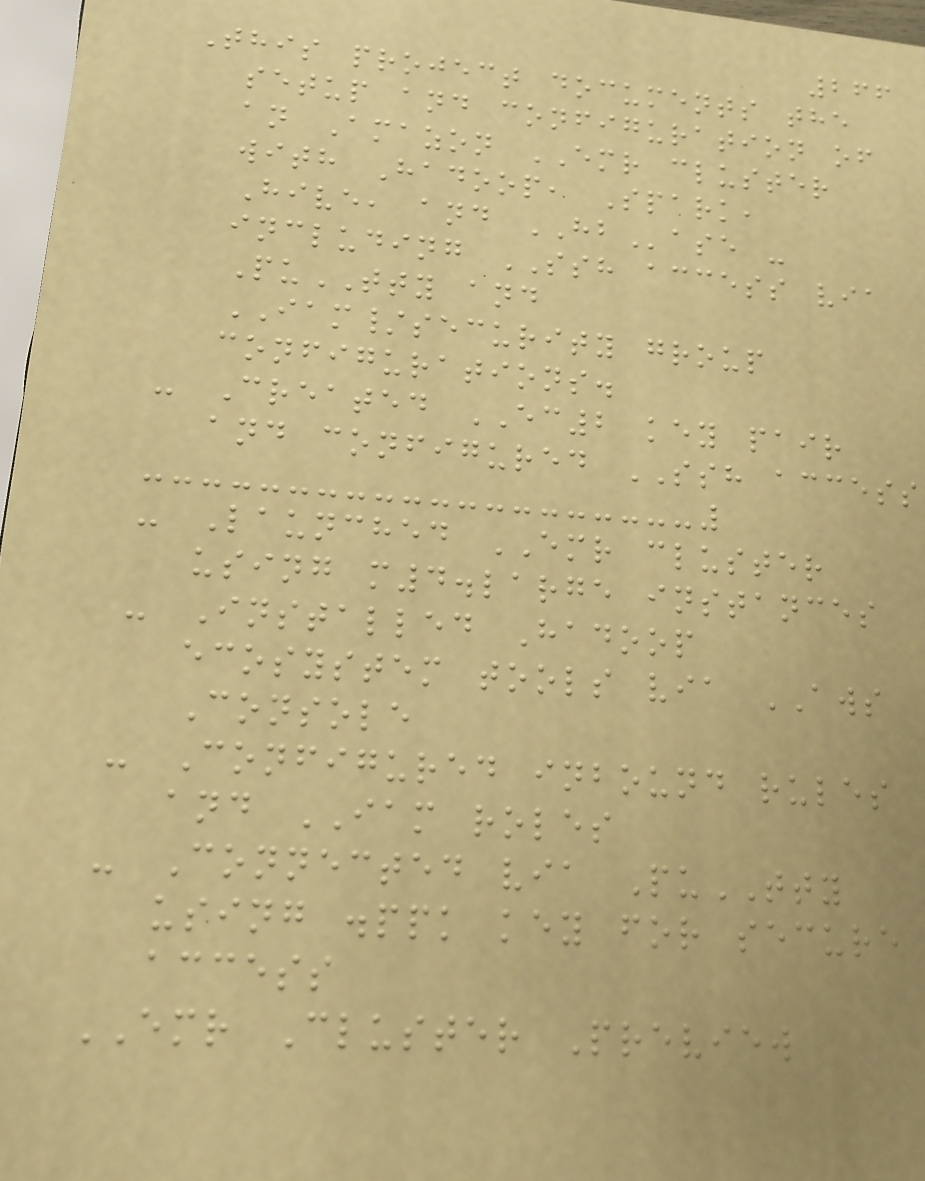266
This project documents the
setup and configuration of
an Amazon EMR cluster
with Hadoop, Spark,
Hive, and HBase -
including SSH access via
PuTTY and
IAM/security group
configurations.
- Created EC2 key pair
and configured SSH access
- Launched EMR cluster
using m4.large instances
- Installed Hadoop
ecosystem tools via AWS
Console
- Configured inbound rules
and IAM roles
- Connected via PuTTY
using .ppk key for secure
access
EMR Cluster Preview
